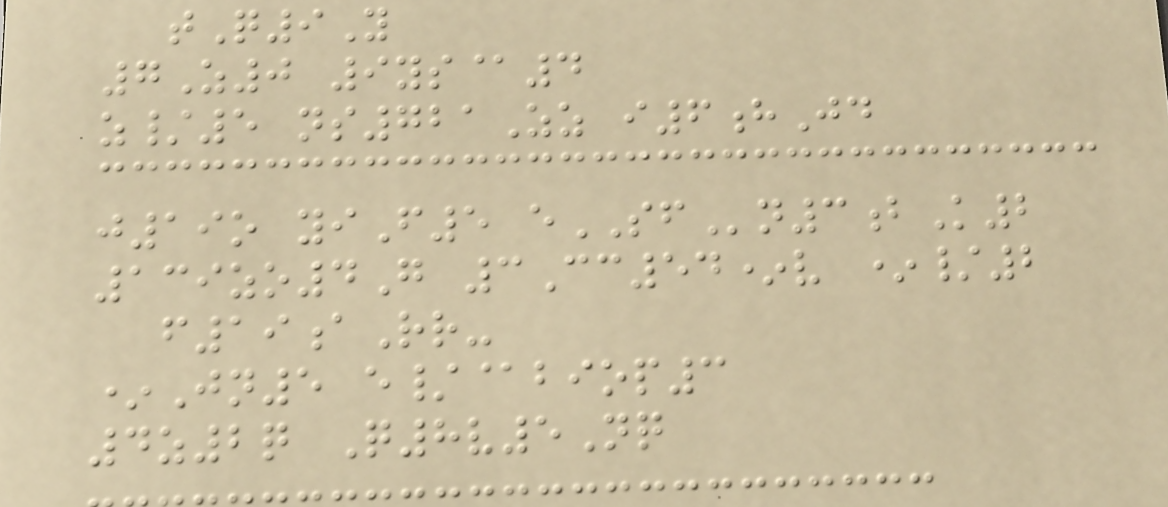tQ9Y
7Z0 9ys@4
z/5 ns721Zz i6hJd
j19o yiF5 eSFn3bK2
139zo4G 3Cc54*v */2
f19aRr-
*Jn5 e/@biop3
4z2q Q8v5Nq
